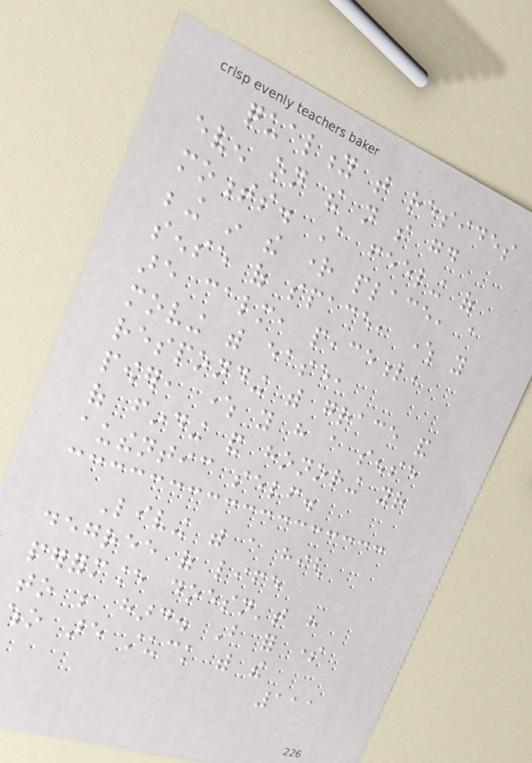quality that resides
even on the not so good
moments. A feeling of
being in the right place, a
sense of space, where you
are calm, peaceful,
moving with ease,
responding with grace and
power, where you have a sense
of finding and honoring your
authentic self.
Living with a high
degree of life
performance doesn't have
to be hard. But for some
who are stuck with the
111
